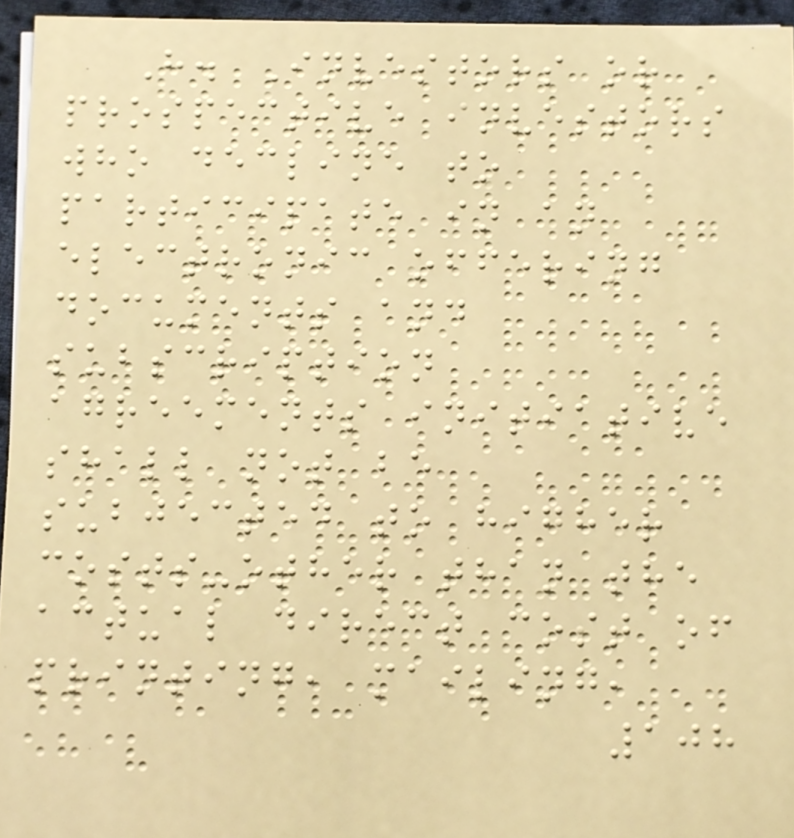H. Investors or
prospective investors
who decline to
participate in an
electronic offering
documents and
subscription
agreements initiative
shall not be
subjected to higher
costs-other than the
actual direct cost of
printing, mailing,
108
